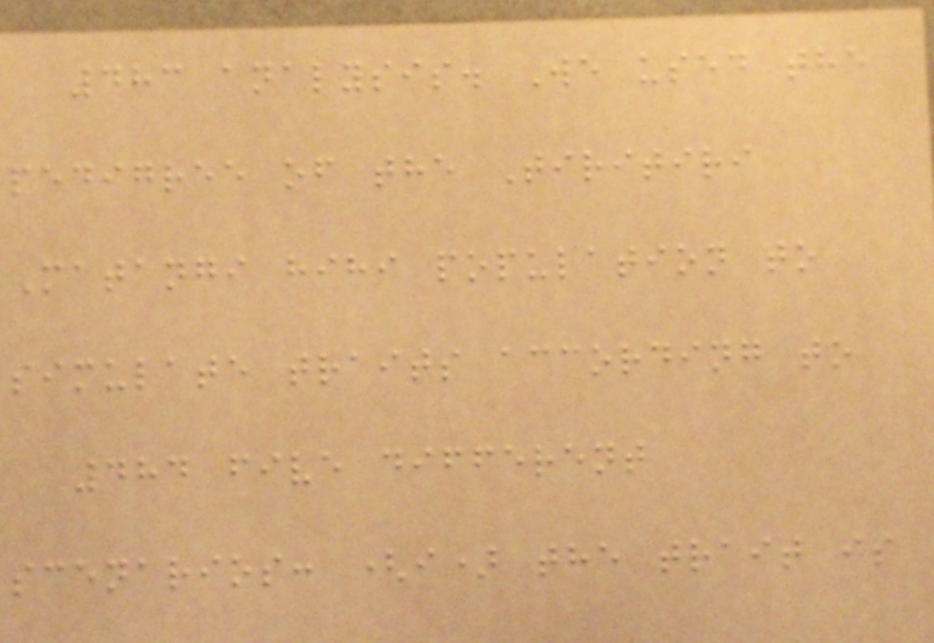483 analysis. We used the
pedigree of the Tiritiri
Matangi hihi population to
simulate traits according to
484 five different
scenarios: (i) the trait is
